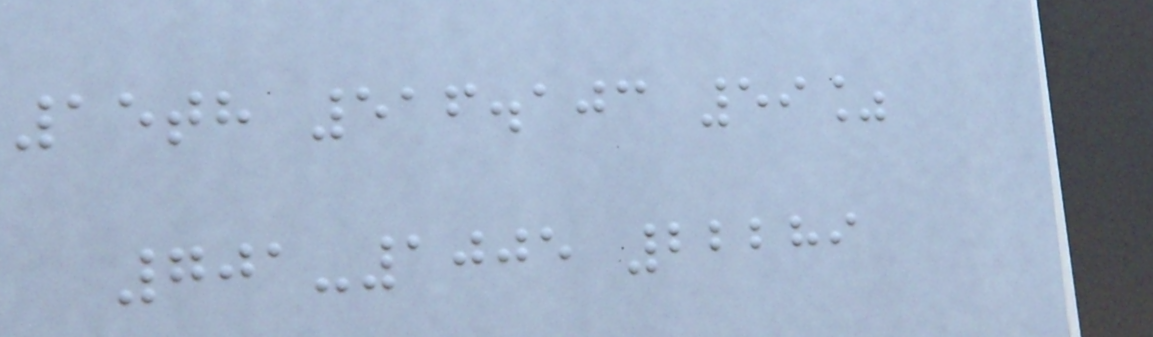15th 516.103 59%
701-1005 22289
